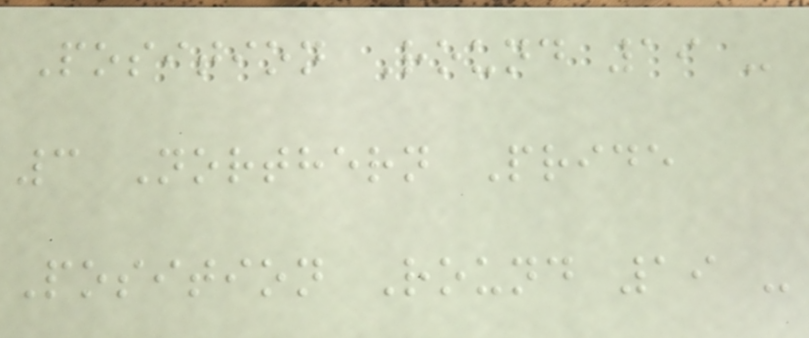Position Round 19 -
3 Northern Pride
Position Round 19 -
